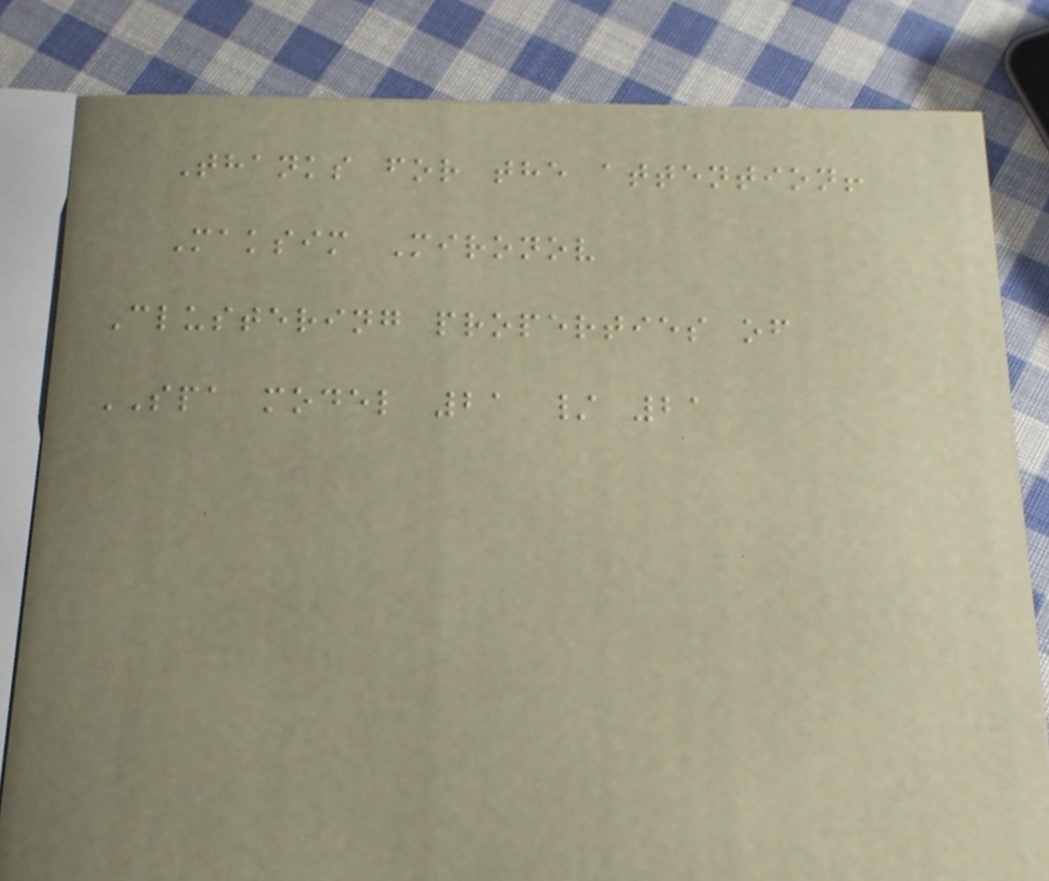Thanks for the attention!
Maksim Mironov
Clustering properties of
SPA model 21 / 21
